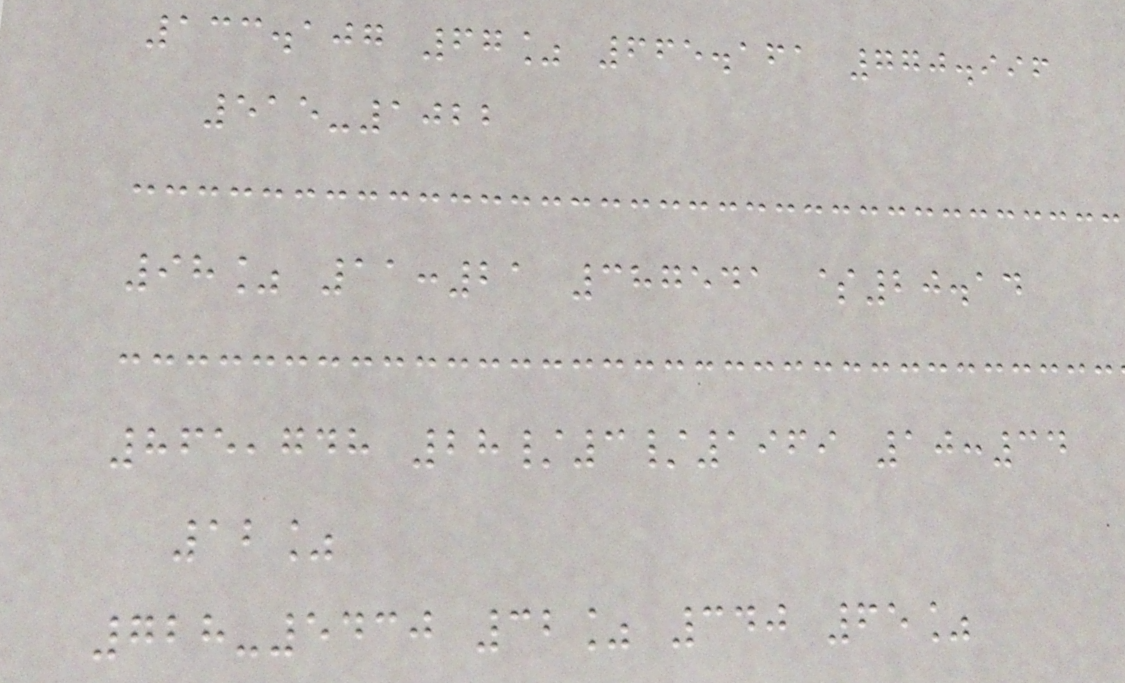133.107 67% 665.161 770.996
515-1022
98% 11:21 387541 $20.14
865,748 28/3/1969 10:34
12%
728-5430 32% 340 65%
